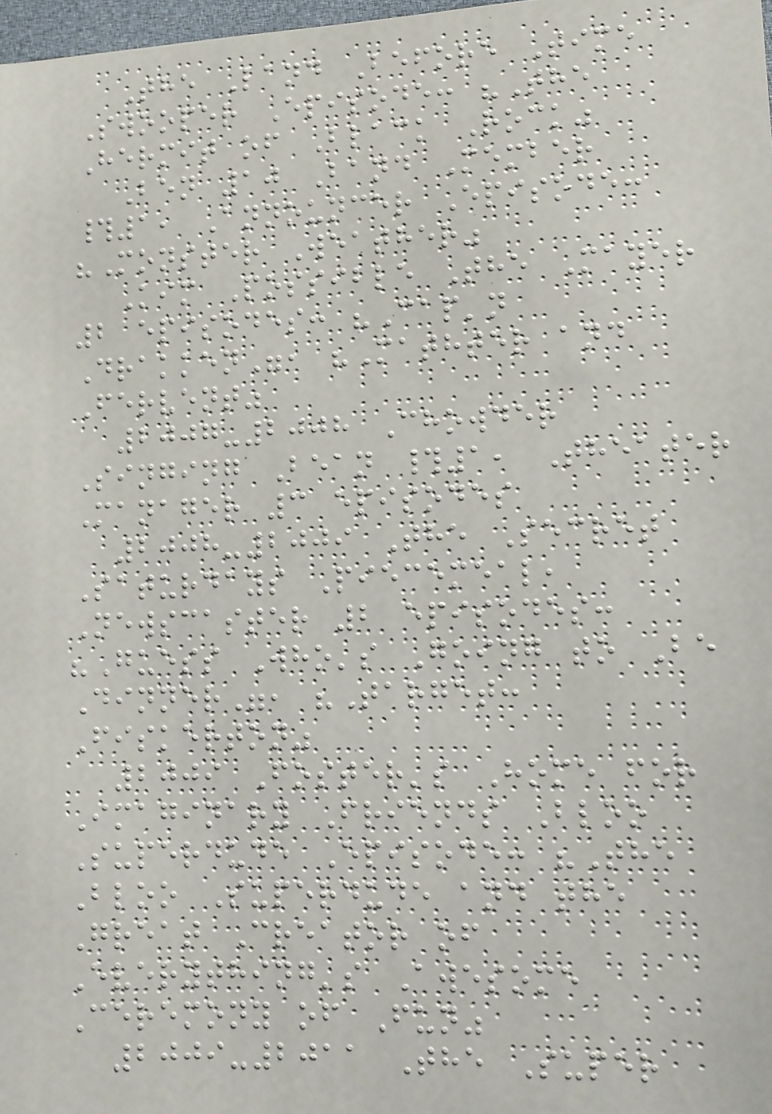The Land Before Time
Swooper Episode: "The
Hermit of Black Rock"
Ben 10 Band Member
#1, Announcer Episode:
"Monster Weather"
Kim Possible The Mayer
2 episodes: "Cap'n
Drakken", "Mathter and
Fervent"
2007-2008 Chowder
Singing Bean #1, Theater
Manager 3 episodes
2008-2009 The Secret
Saturdays Piecemeal,
Newscaster 2 episodes:
"Guess Who's Going to Be
Dinner", "Target:
Fiskerton"
2009 Foster's Home for
Imaginary Friends Bloo
Superdude Episode: "The
Bloo Superdude and the
Great Creator of
Everything's Awesome
Ceremony of Fun"
2009-2011 The Super
